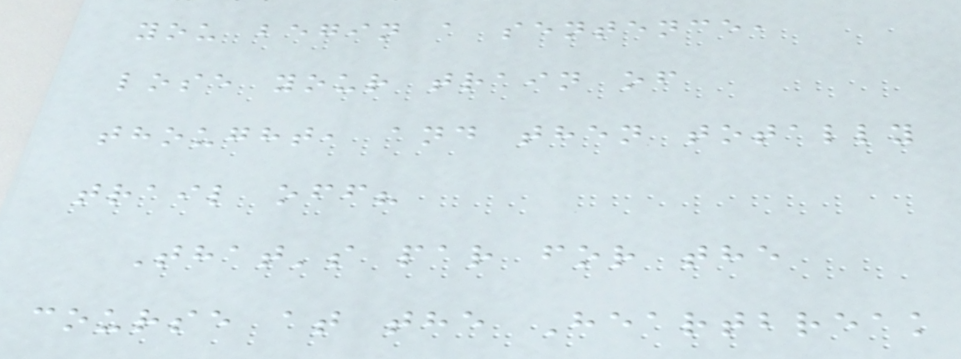you begin a sentence,
lose your train of
thought, and then totally
trail off?
That's par for the
course at the Heartbreak
